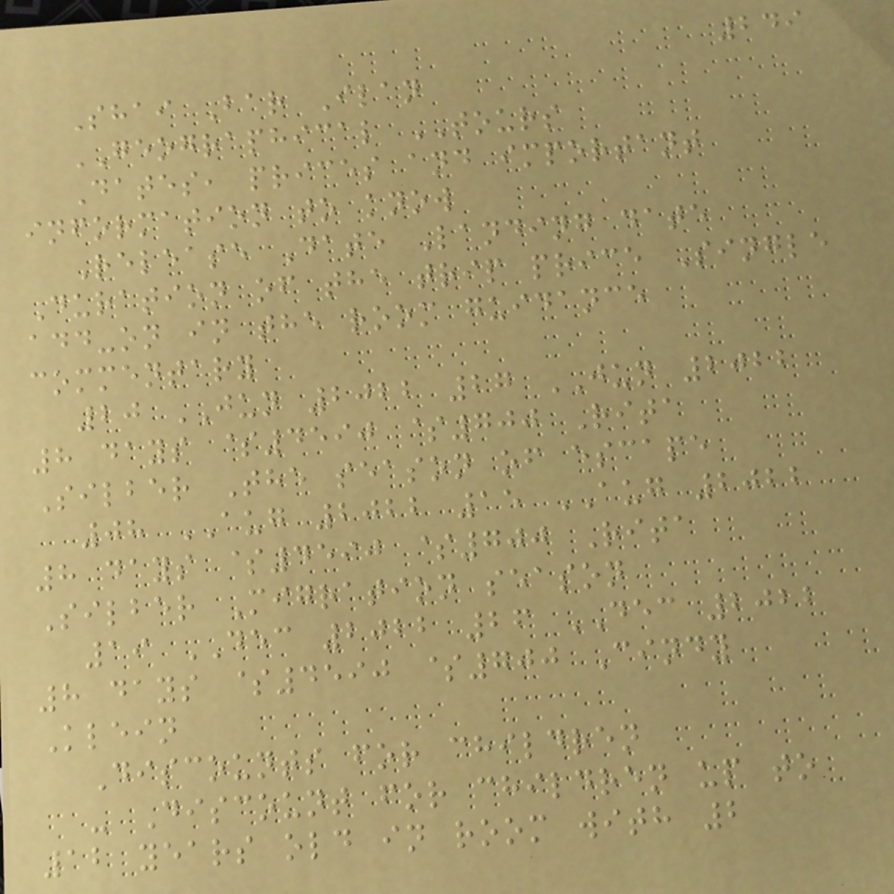249
Shai Bar Ilan
GEOGRAPHICAL TOURS
Dates, prices and important
information to know
Release Date Landing date
Duration of the trip price Single
add-on in the room guidance
commentary
20 JUN 2022 27 JUN 2022
8 days $4590 $700 Rita
Silber The season of escape
08 AUG 2022 15 AUG 2022
8 days $4590 $700 Rita
Silber Migration season
19 DEC 2022 26 DEC 2022
8 days $4590 $700 Cindy
Klein
Discounts for children
- Discount for children up to
12 years old in room with 2
